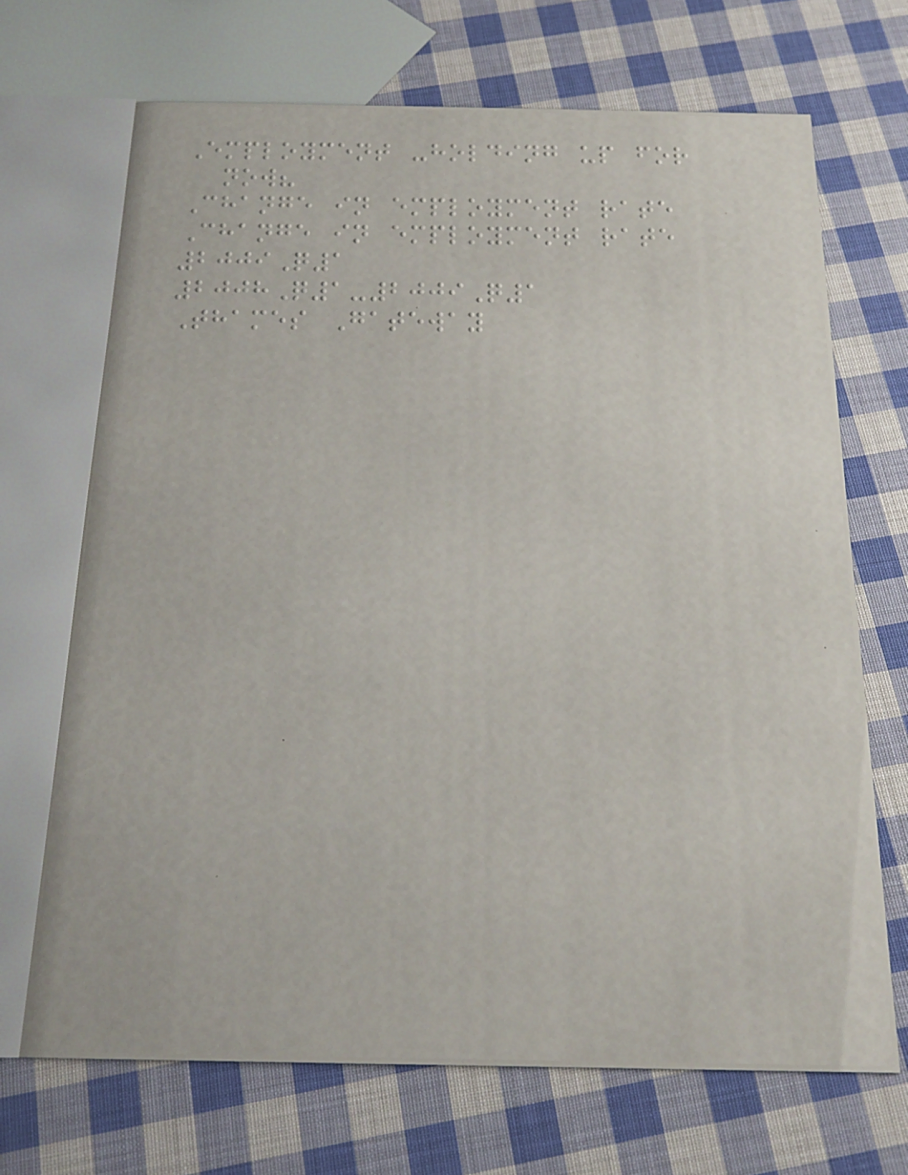Employment -holding up for
now?
Change in employment rate
Change in employment rate
2009Q1
2008Q1-2009Q1
Thames Gateway
